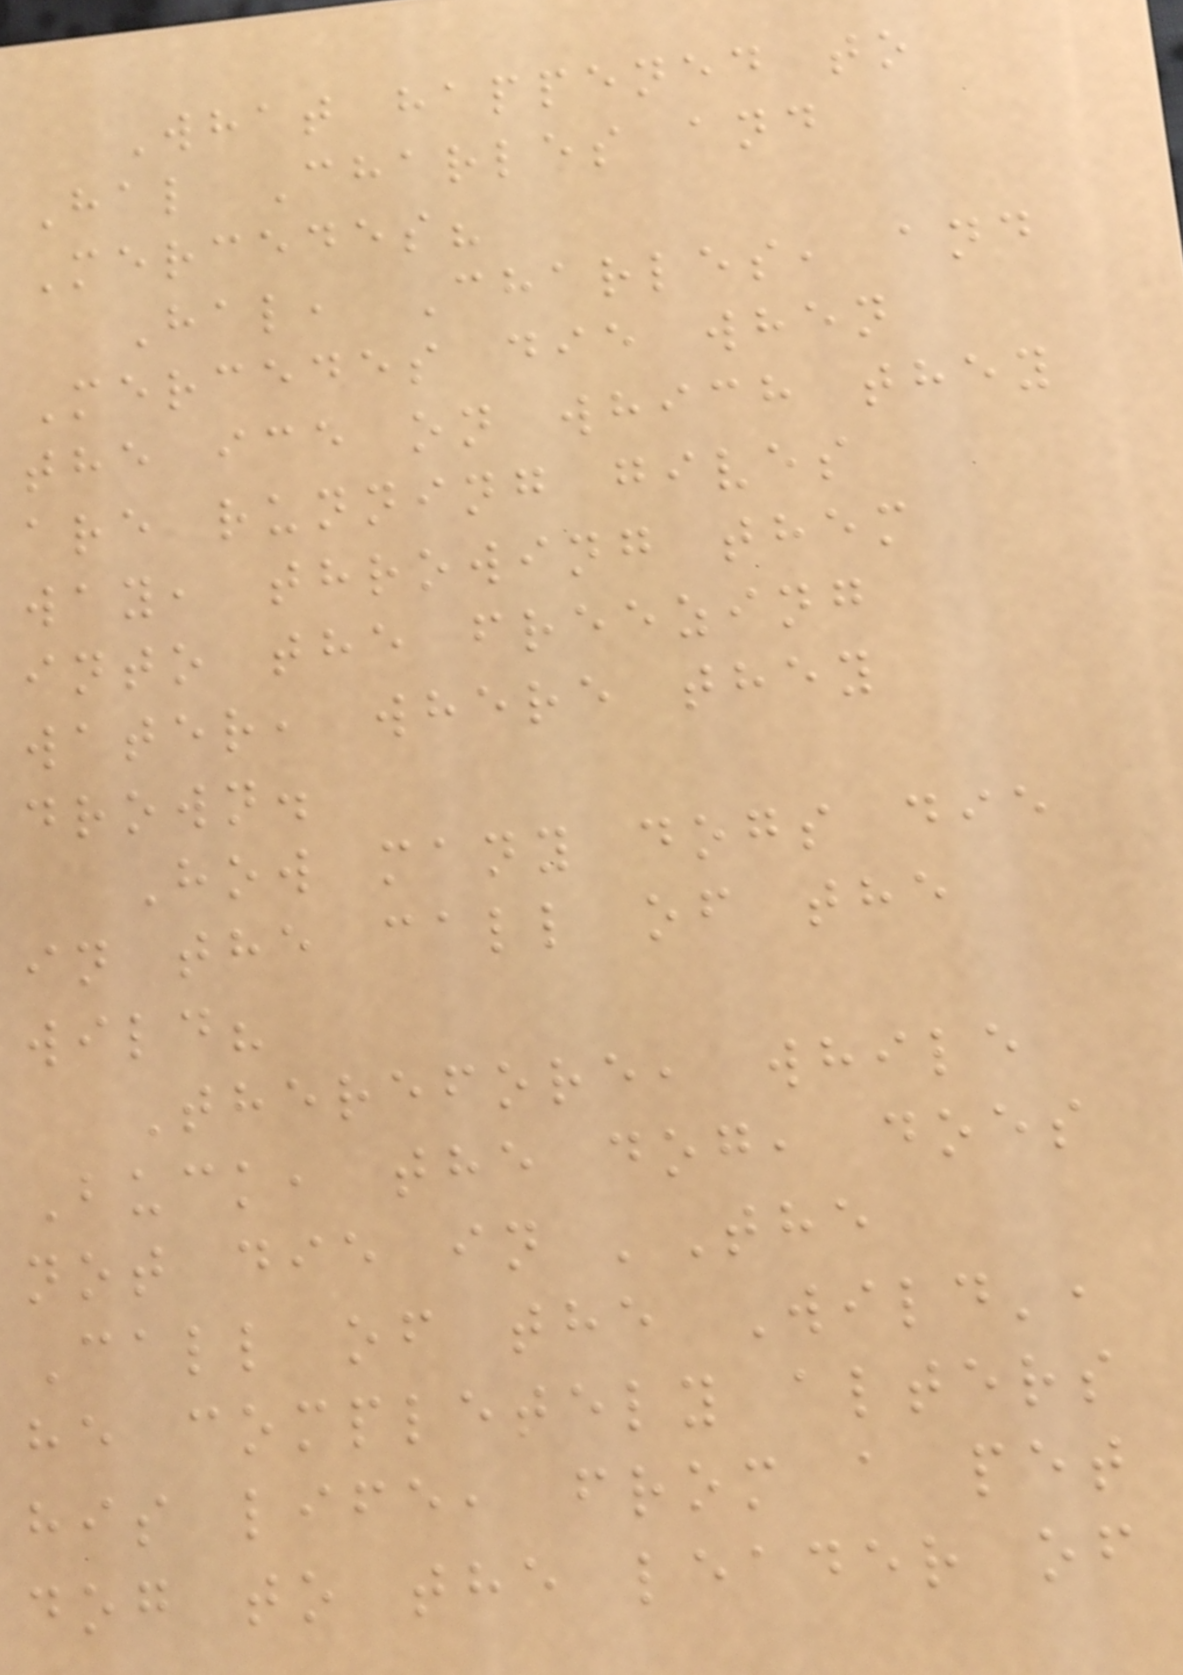What happened to
Hal Charles and
Mercedes?
Hal, Charles, and
Mercedes die when
the ice on which they
are running gives
way, throwing them
into the freezing
water, where they
drown.
How many dogs die
in the call of the
wild?
Therefore, while
Buck, the dog, does
not die in 'The
Call of the Wild',
he completely alters
his life, from a pet
dog to the leader of
